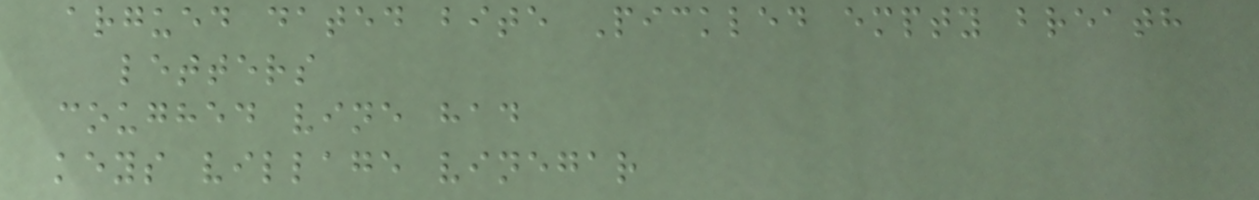argued dated bite Pickled empty breath
letters
coughed vine had
keys village vinegar
